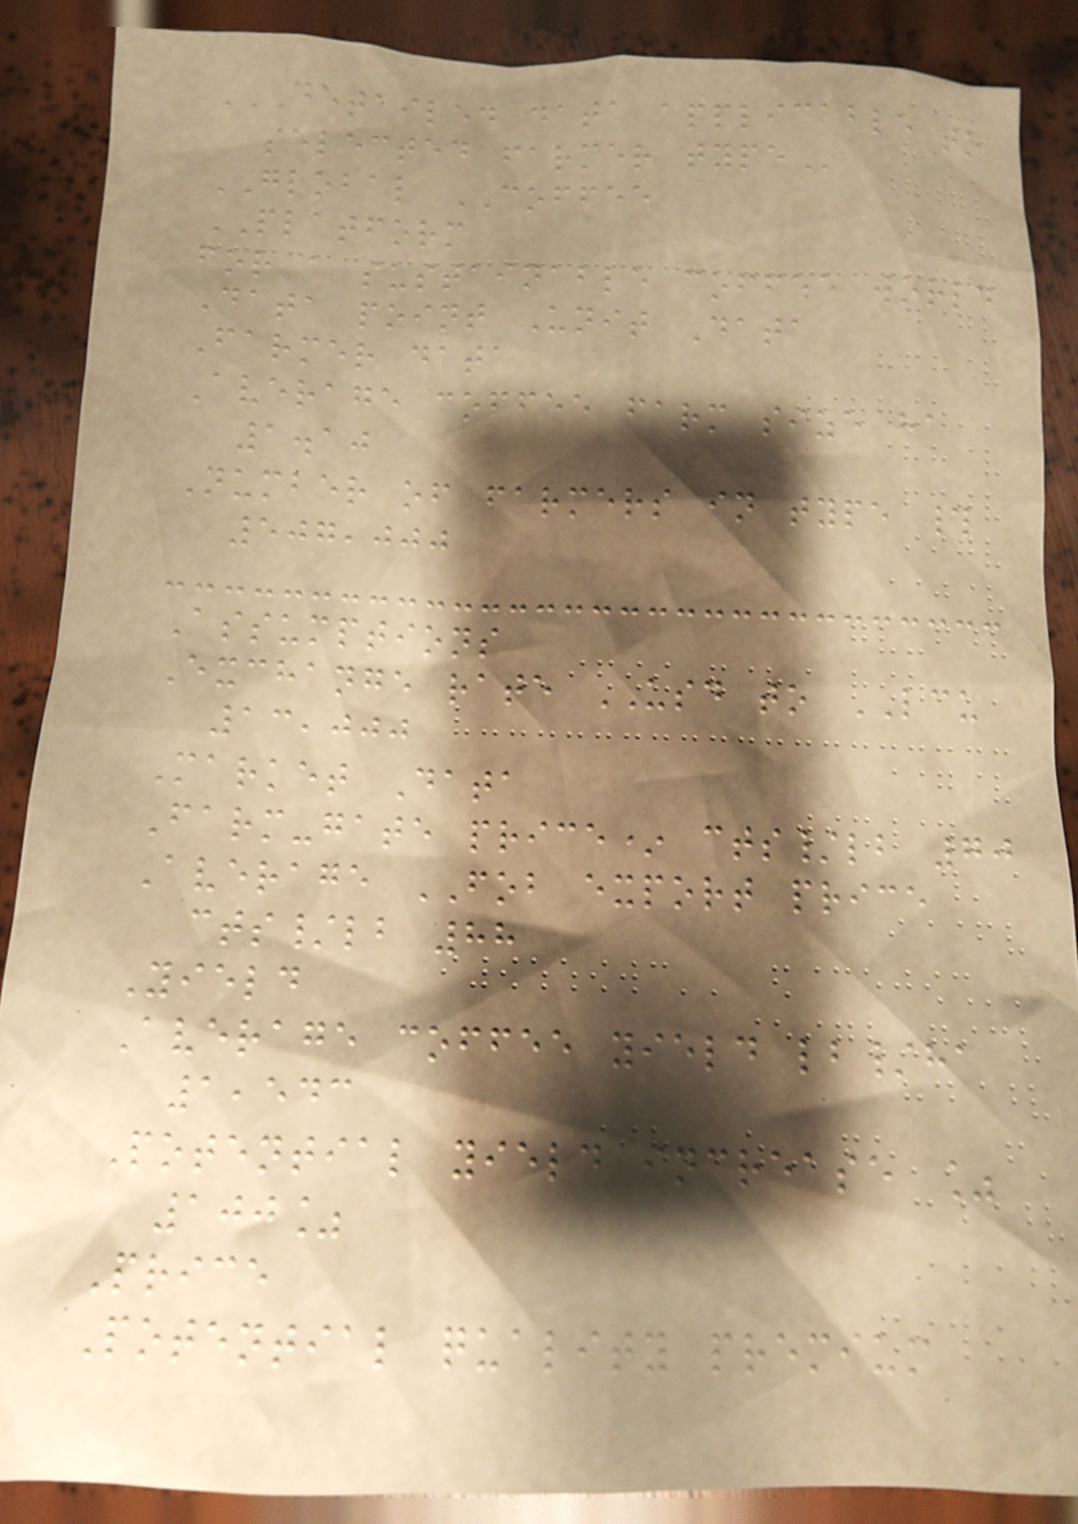DETAILED DATA APPLICABLE TO
SELECTED FARMER TYPE
GLOBAL COFFEE
PLATFORM
for a sustainable coffee world
Data point Unit Data
Farmer data
Average coffee farm size ha
1.10
Number of farmers in type #
507,000
Assumptions
Exchange rate USD to LCU
13,000
Market Data
Farm-gate price* cts/lb 70
Average FOB export price
cts/lb 88
Yield
Average coffee yield lb/ha
1,543
Potential yield increase %
100%
Price
Potential quality premium
